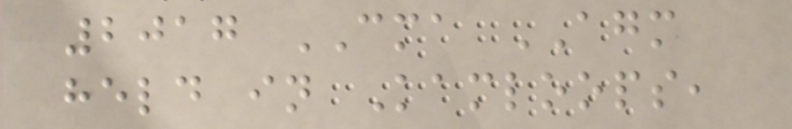2017 CMA AGM
held in Kamloops,
